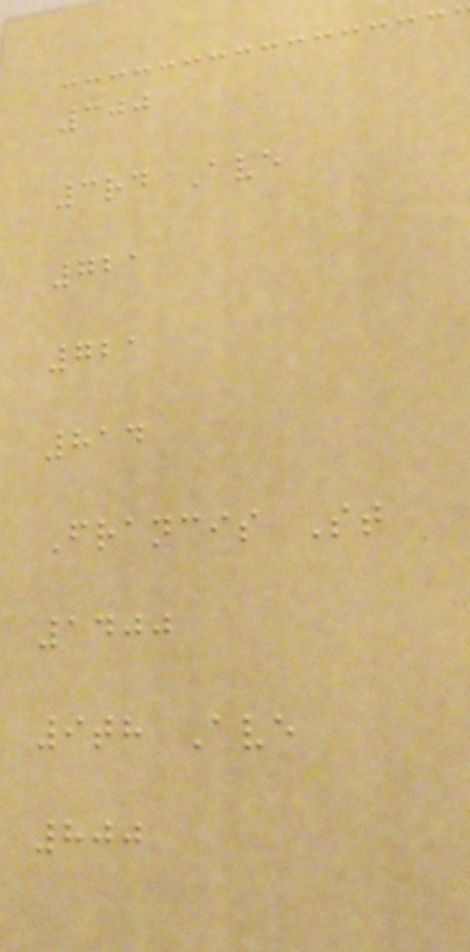300
3rd Ave
721
721
814
Francis St
1400
9th Ave
800
